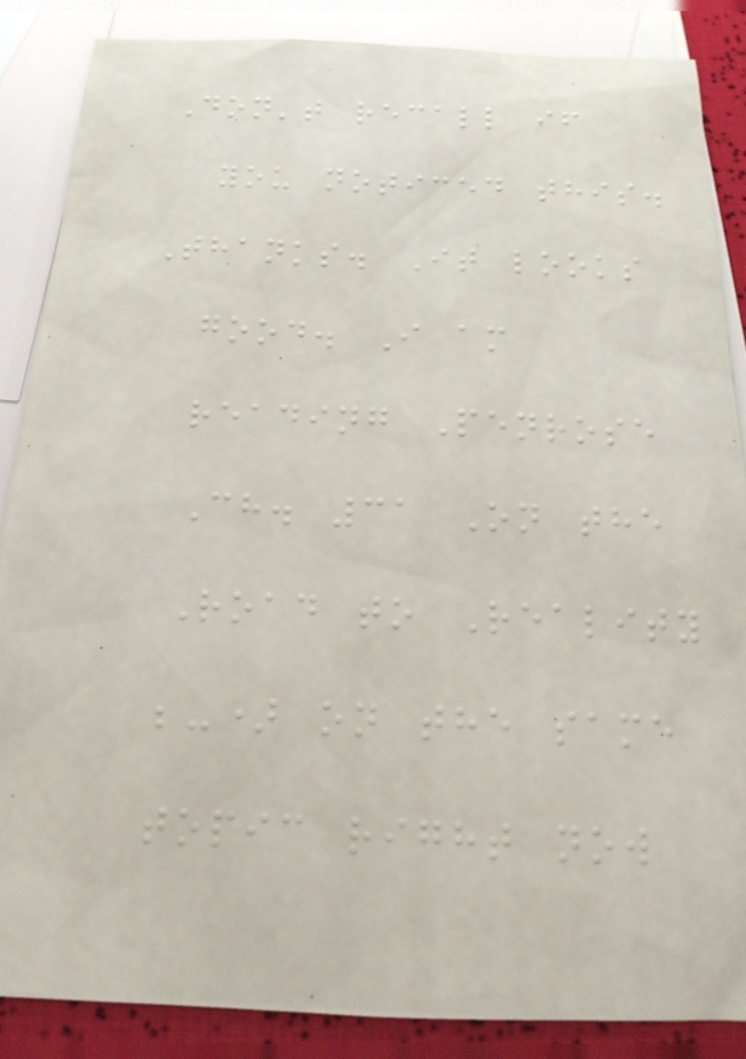Don't recall if
you noticed this.
Thanks. It looks
good. I am
reading Penrose
Ch. 31 On the
Road to Reality
;-) on the same
topic right now
